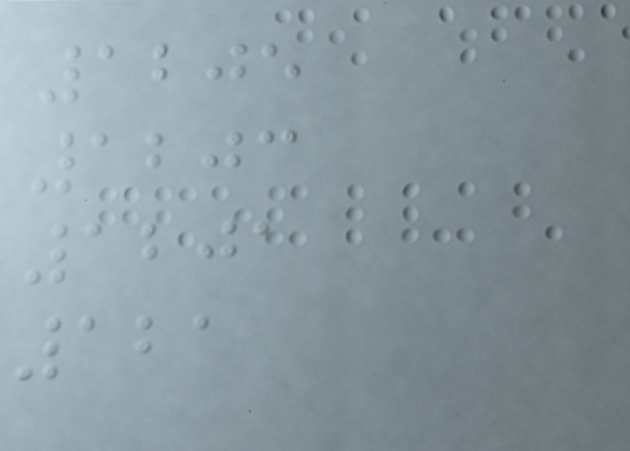1205
1203
1201
121
